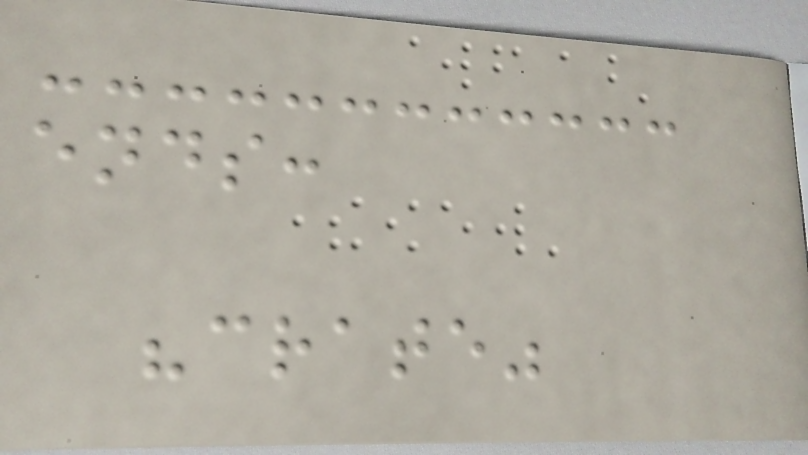ends:
"crate"
